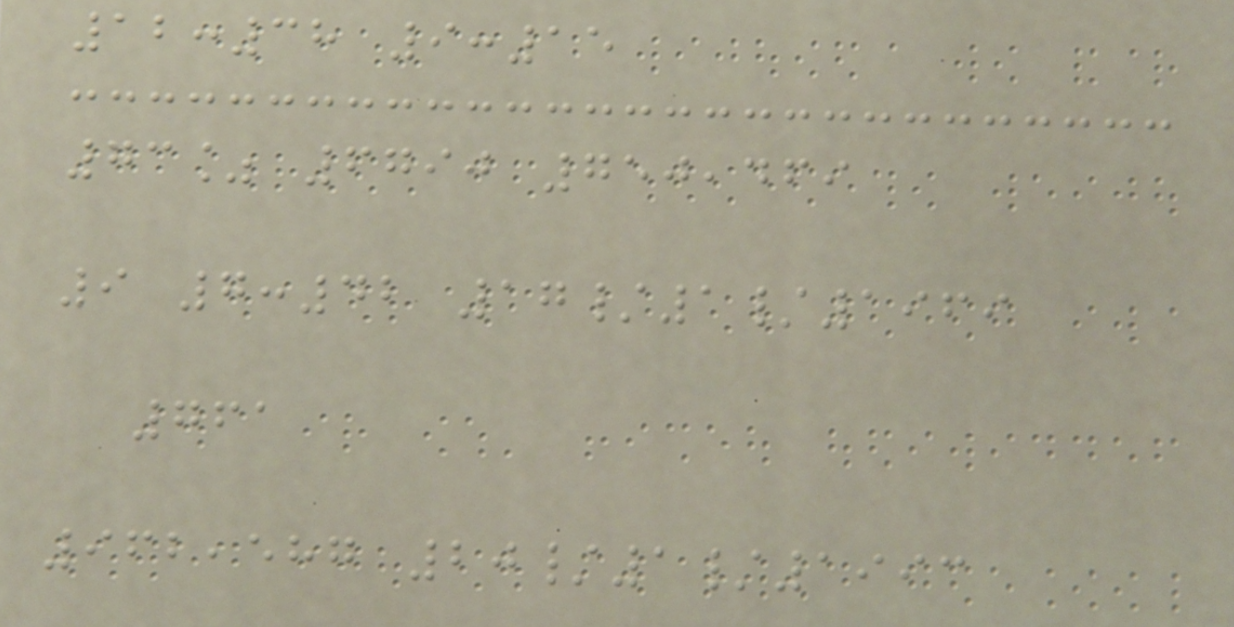12:38 9:15
73% 6790 750,469
9 7:42 17/1/1969
761
962,587 20/1/1993
